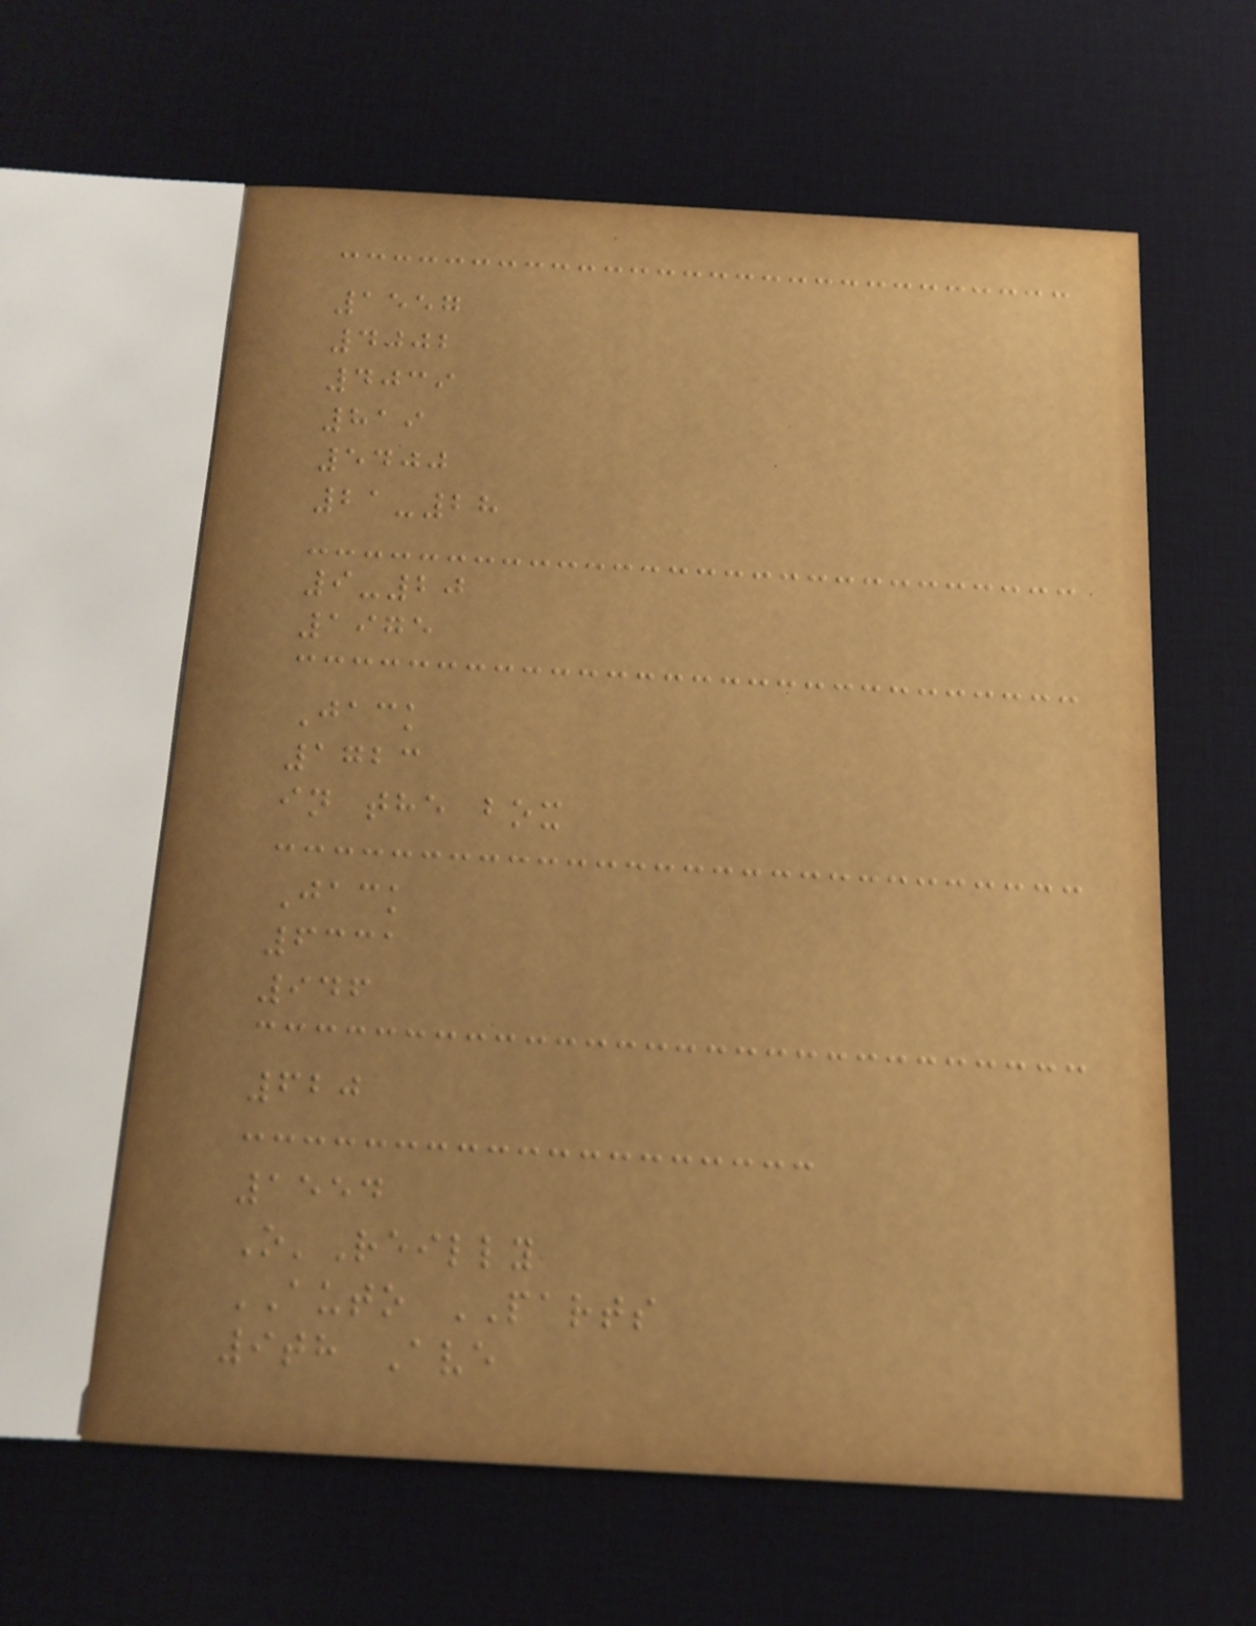1557
4002
4039
819
5400
21-28
9-20
1975
Jack
1723
in the box
Jack
6331
946
620
1554
O'Reilly
AUTO PARTS
9th Ave
